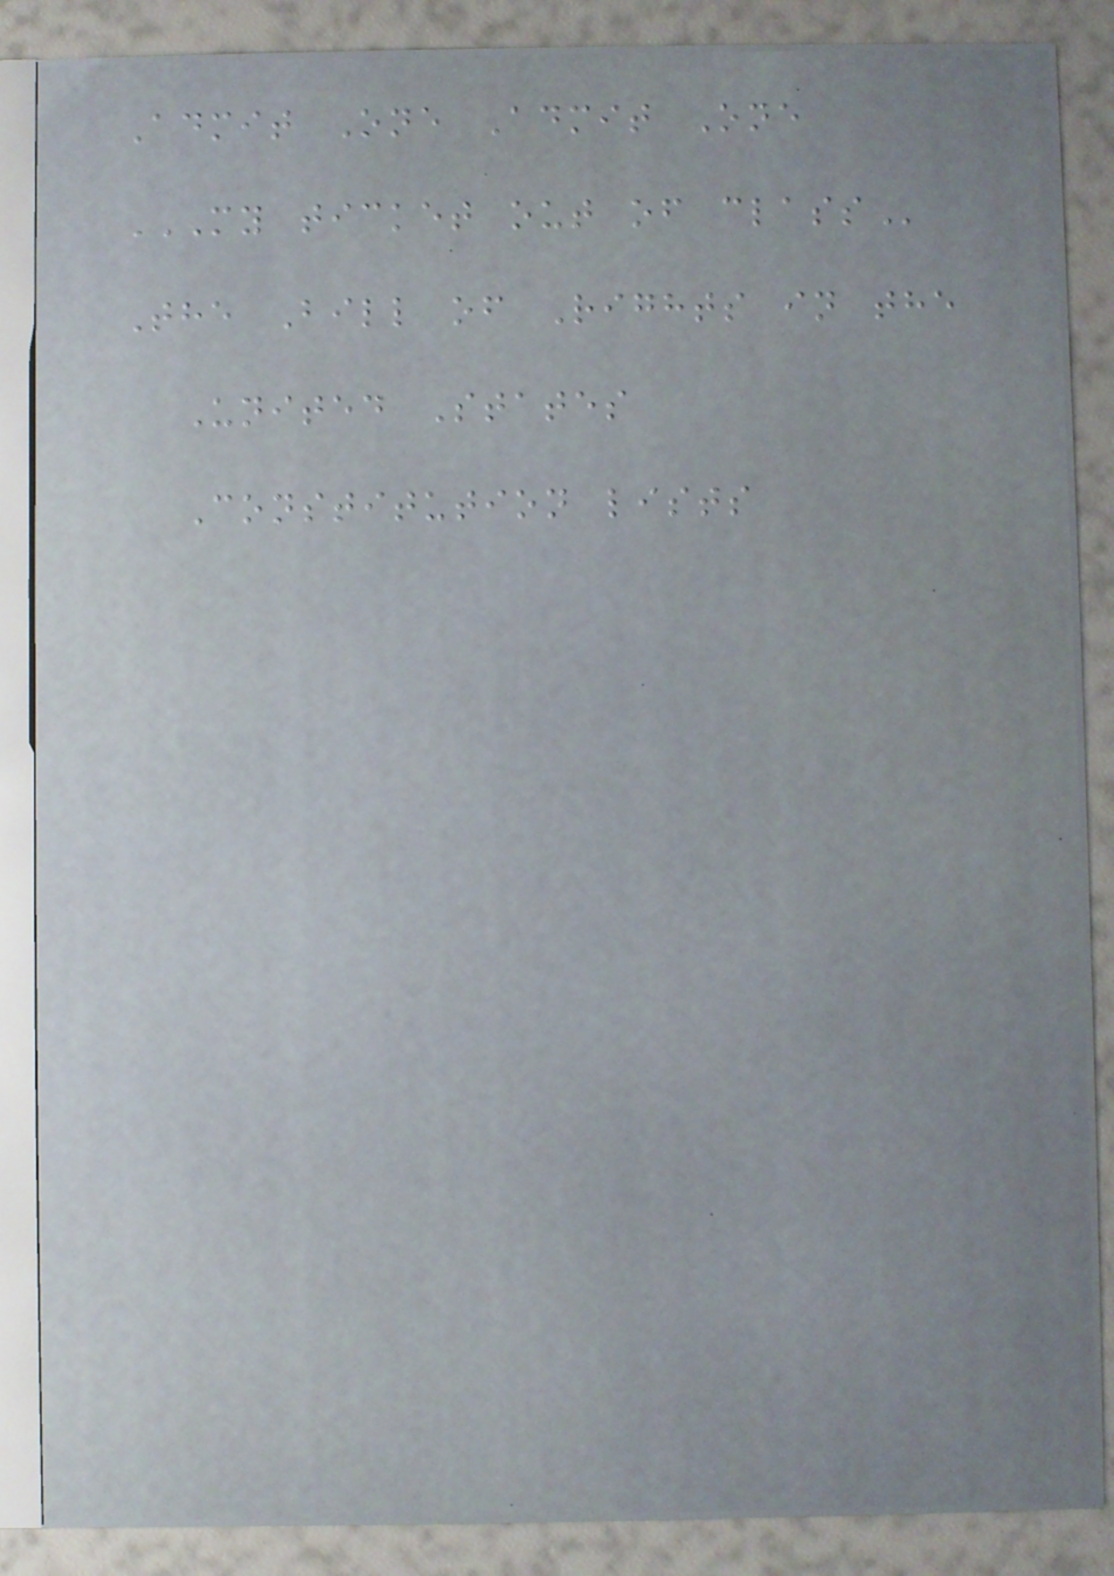Admit One Admit One
MY TICKET OUT OF CLASS
The Bill of Rights in the
United States
Constitution lists
